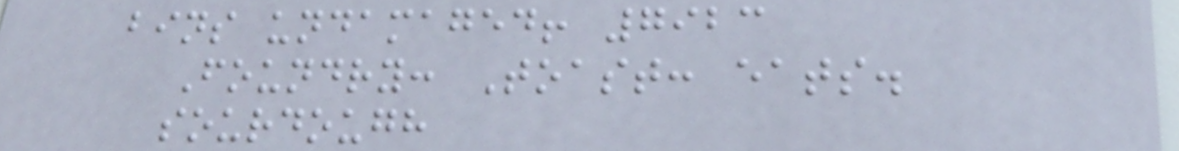bins undamaged! 7923
Foundry: Toast: eats.
sourdough
